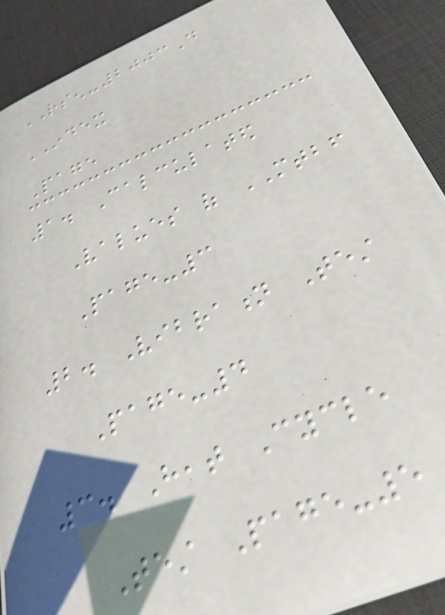RSEN-2003D
INDEX
Page
1. Calculated
Values of MTBF
Page-3
2. Vibration Test
Page-4
3. Heat Cycle
Test Page-5
